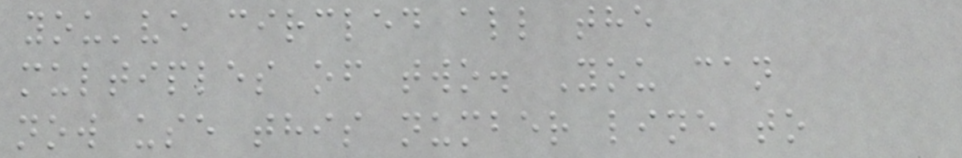you've circled all the
multiples of two. You can
now use this number line to
